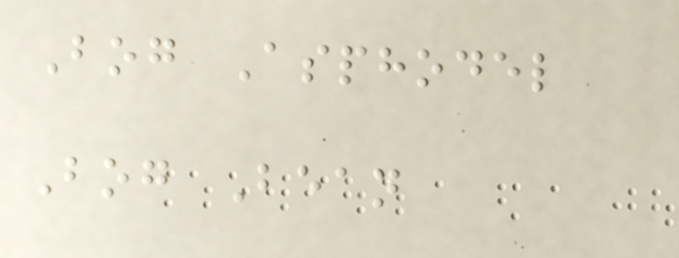Bog Asphodel
Bog Bean
